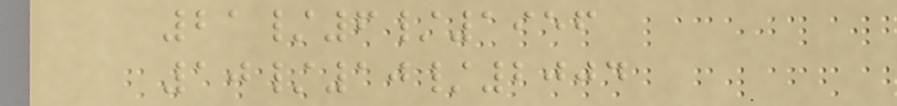21/6/1956
10/10/2004
